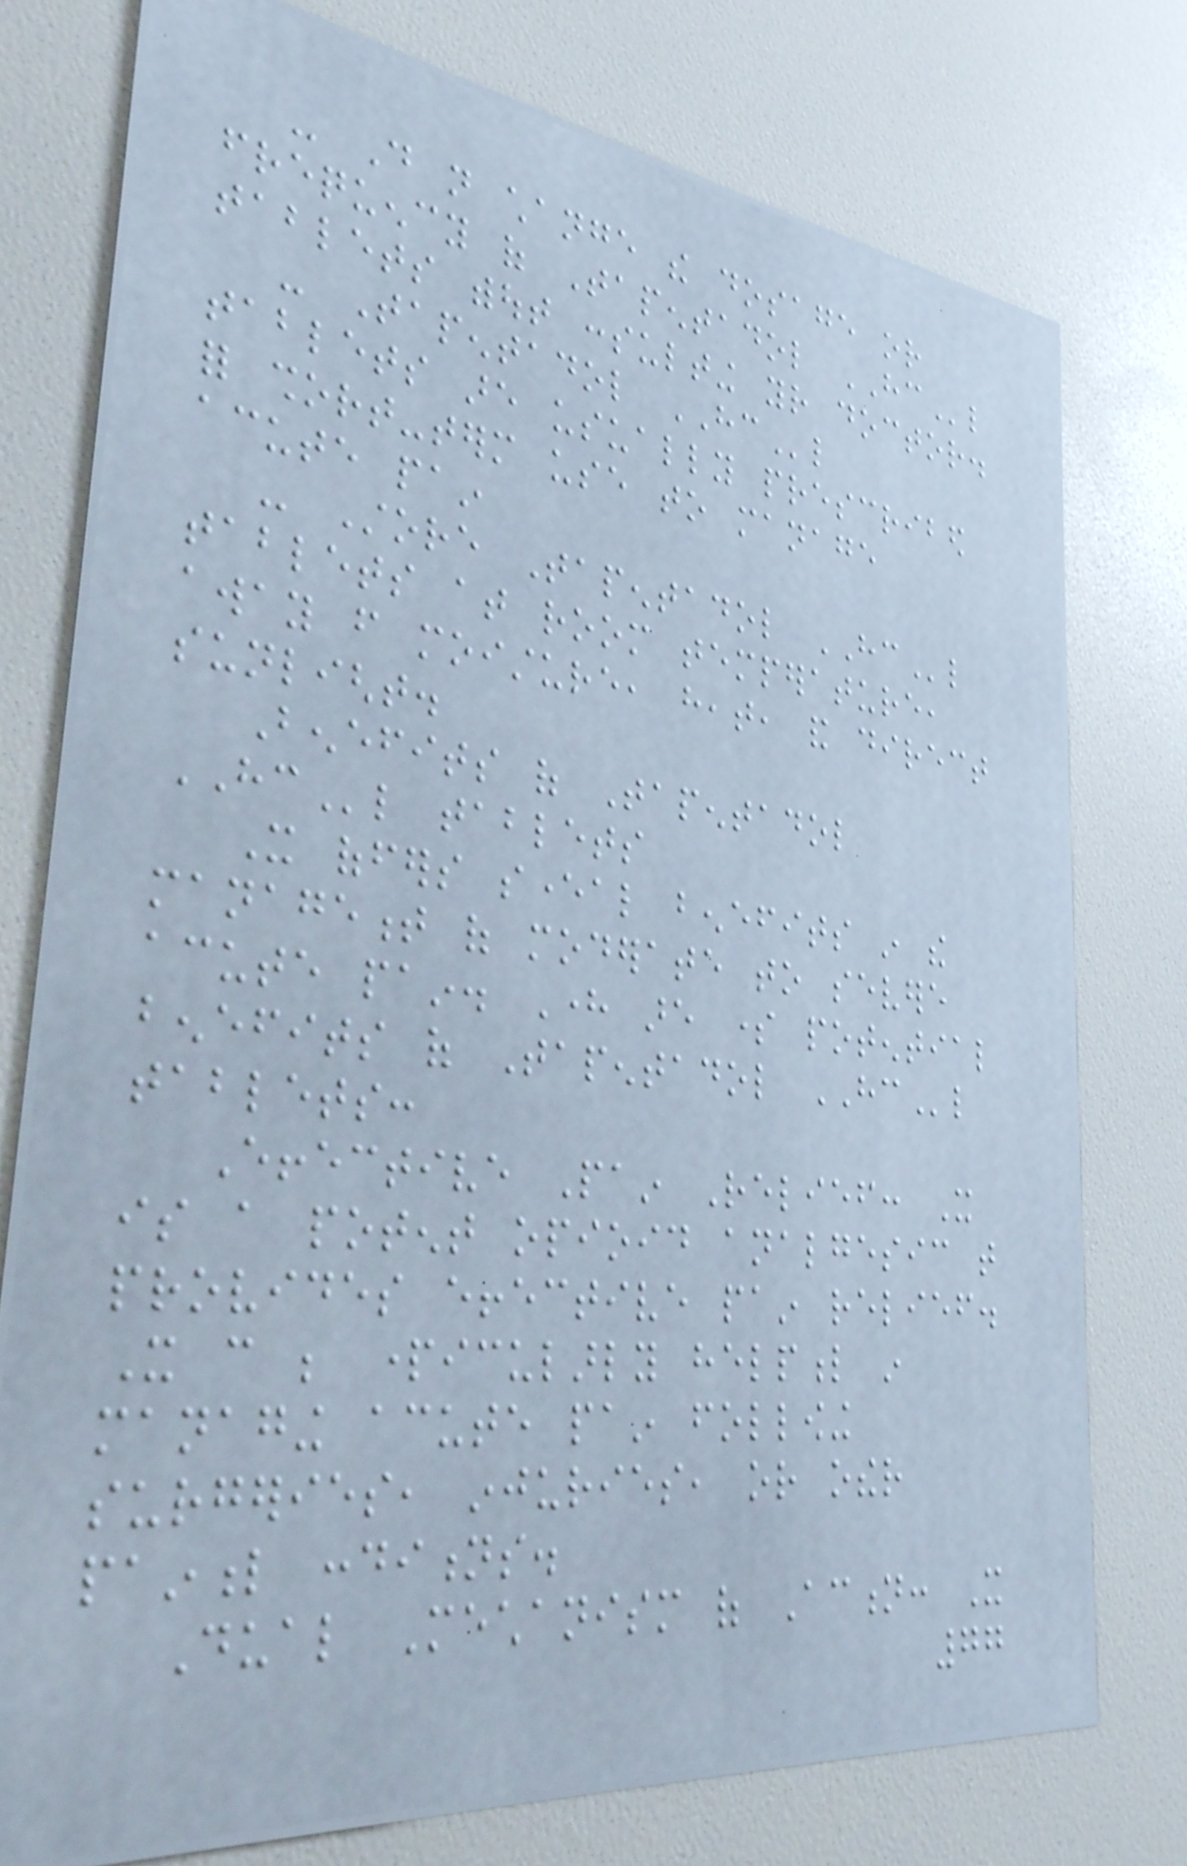- Do not change the dosage or
frequency of Tapentadol HCl
tablets without consulting your doctor.
- Tapentadol HCl
tablets are usually prescribed
for short-term use to manage
acute pain
- Store Tapentadol HCl
tablets at room temperature,
away from moisture, heat, and direct
sunlight.
Benefits of Tapentadol
HCl tablets
It offers several benefits in the
management of moderate to severe
acute pain. Here are some potential
benefits of Tapentadol HCl
tablets:
Effective Pain Relief: It
is a potent opioid analgesic that
provides effective pain relief.
It can be particularly helpful in
managing acute pain following
surgeries, injuries, or other
painful conditions.
Dual Mechanism of Action: It
77
